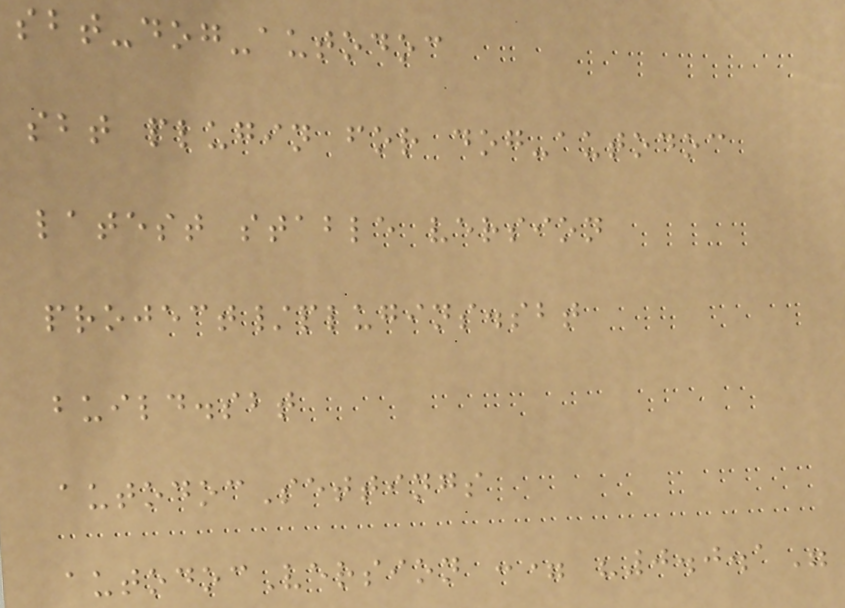sbt-dog-autodoc
sbt plugin for dog-autodoc
latest stable version
project/plugins.sbt
build.sbt
autodocSettings
autodocVersion := "0.0.1"
